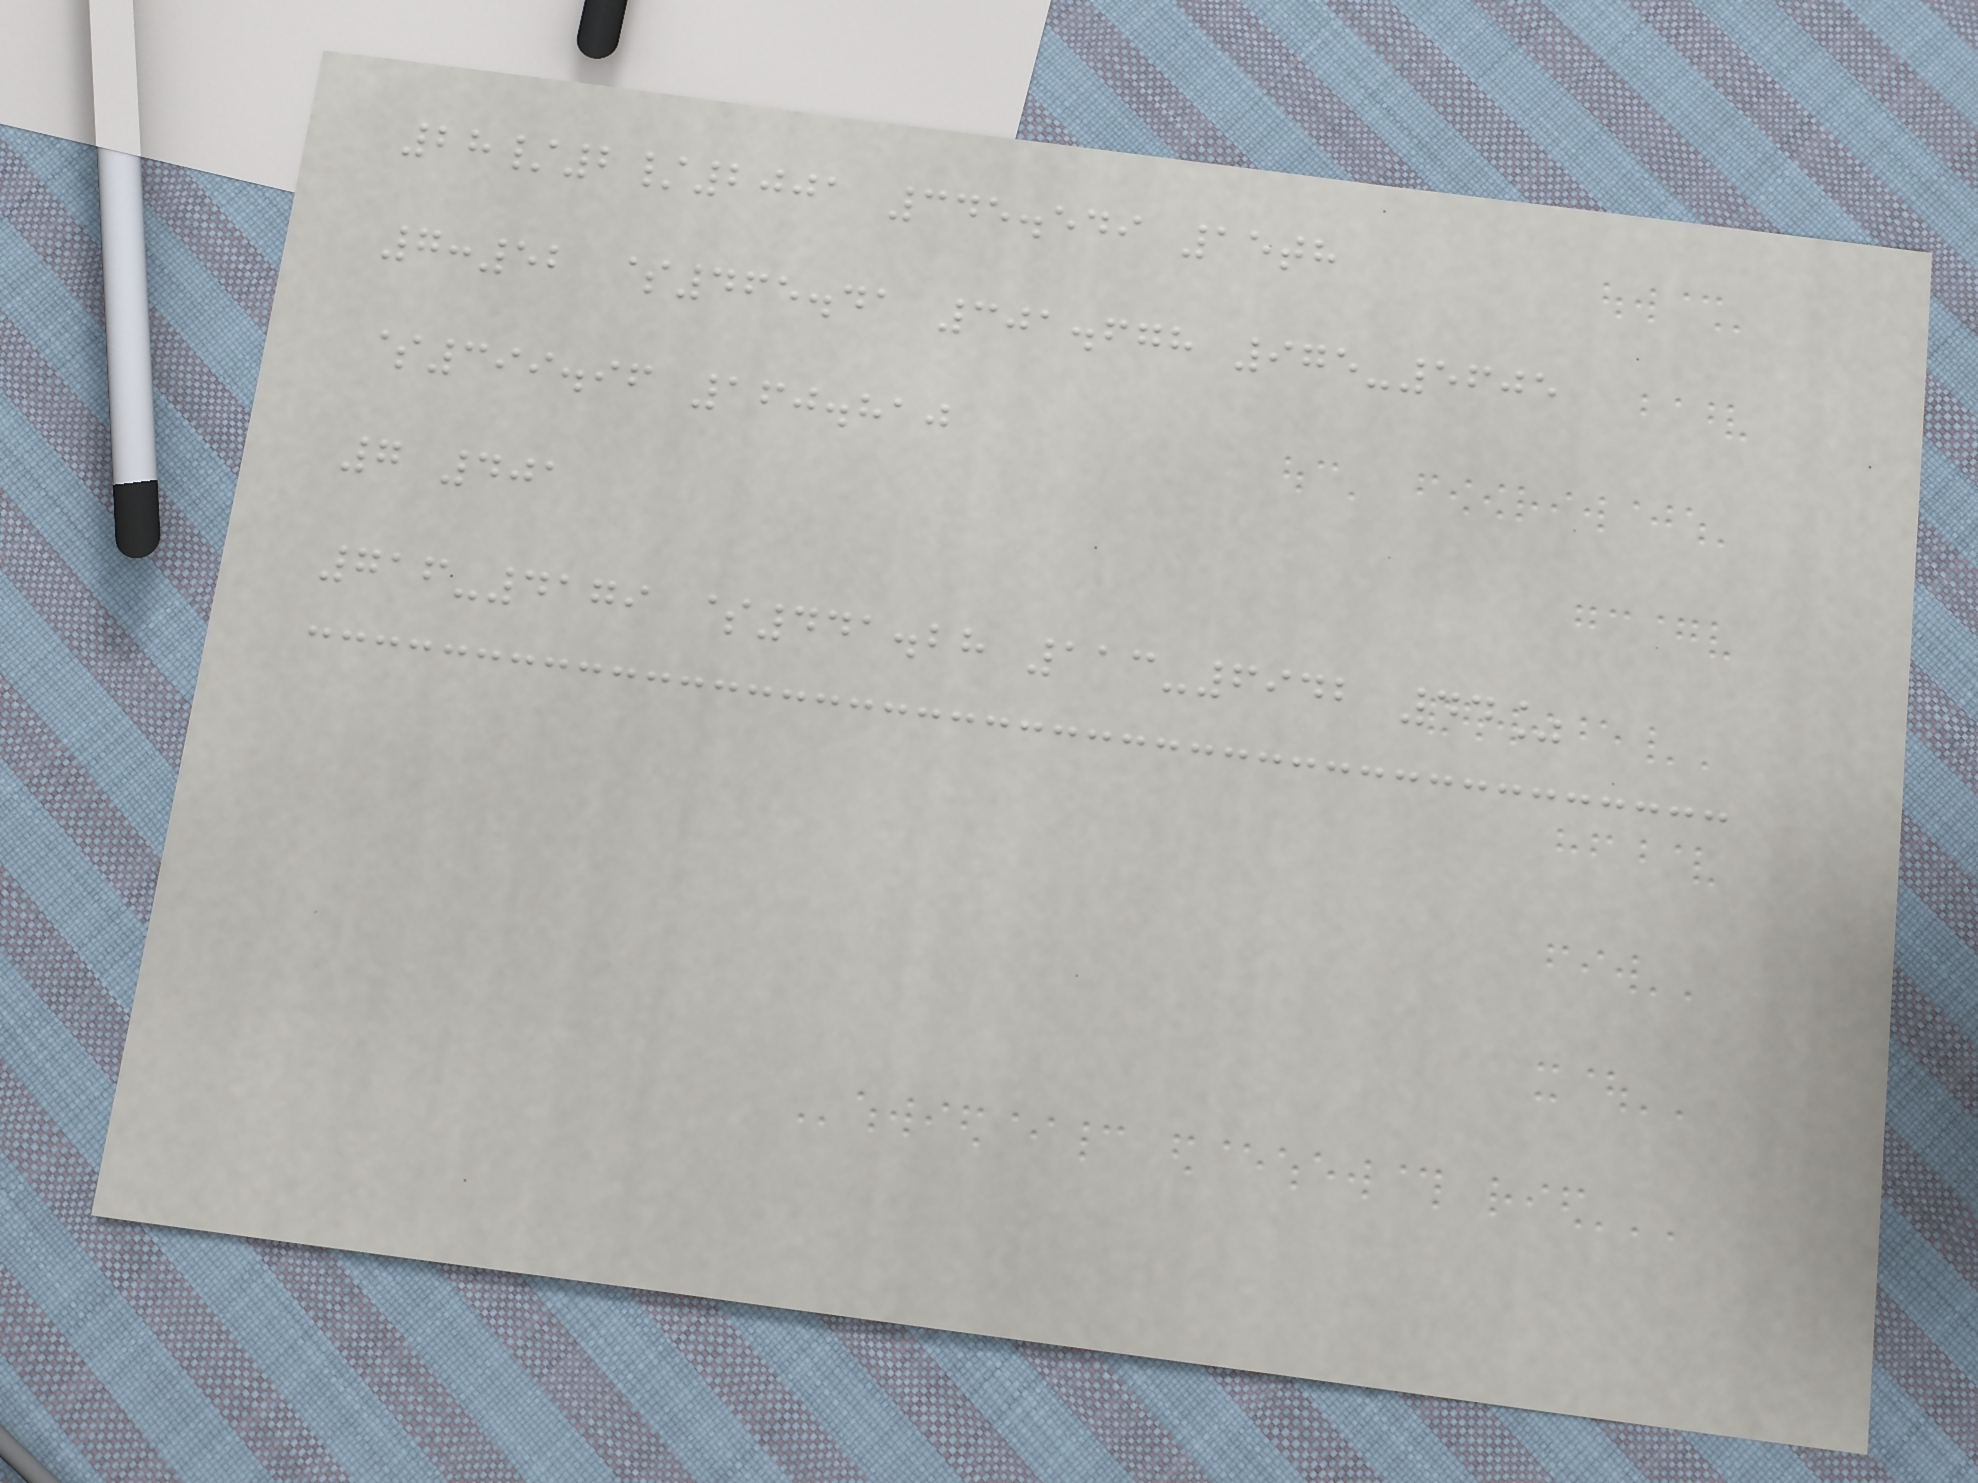28/2/2001 345.549 15th
7:52 $465.41 301.678 975-5605
$399.96 160.810
7 401
716-4179 $441.28 113-6942 44%
